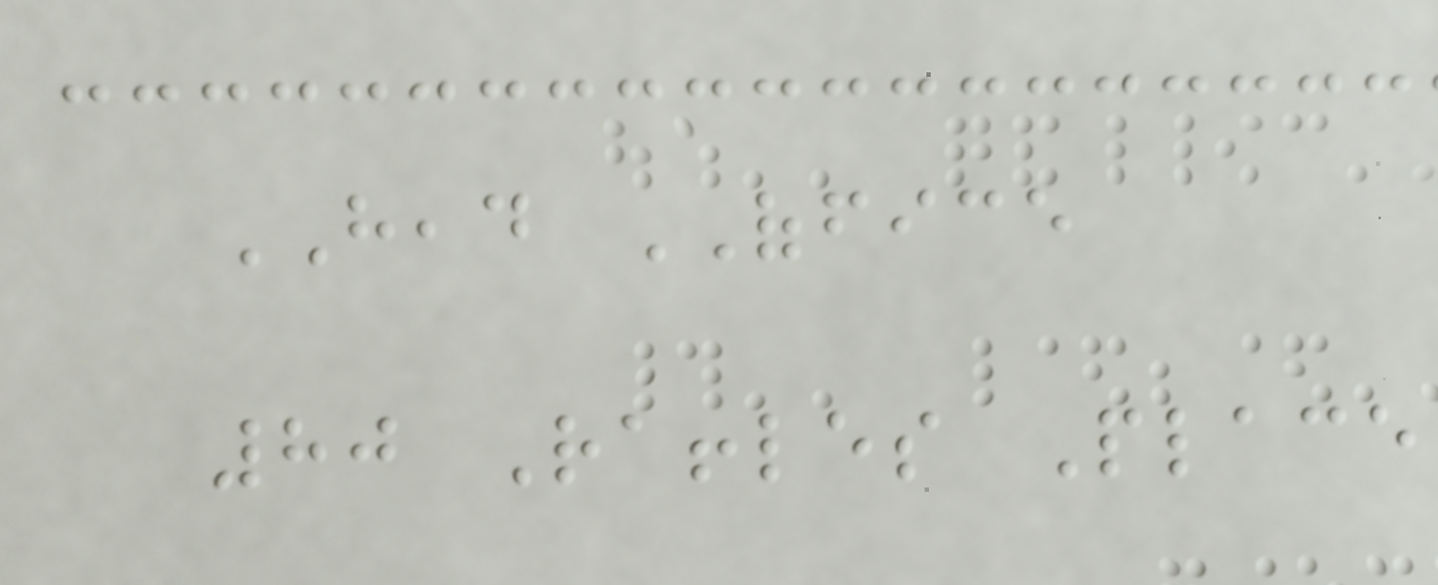HEAD OFFICE
80 Raffles Place
